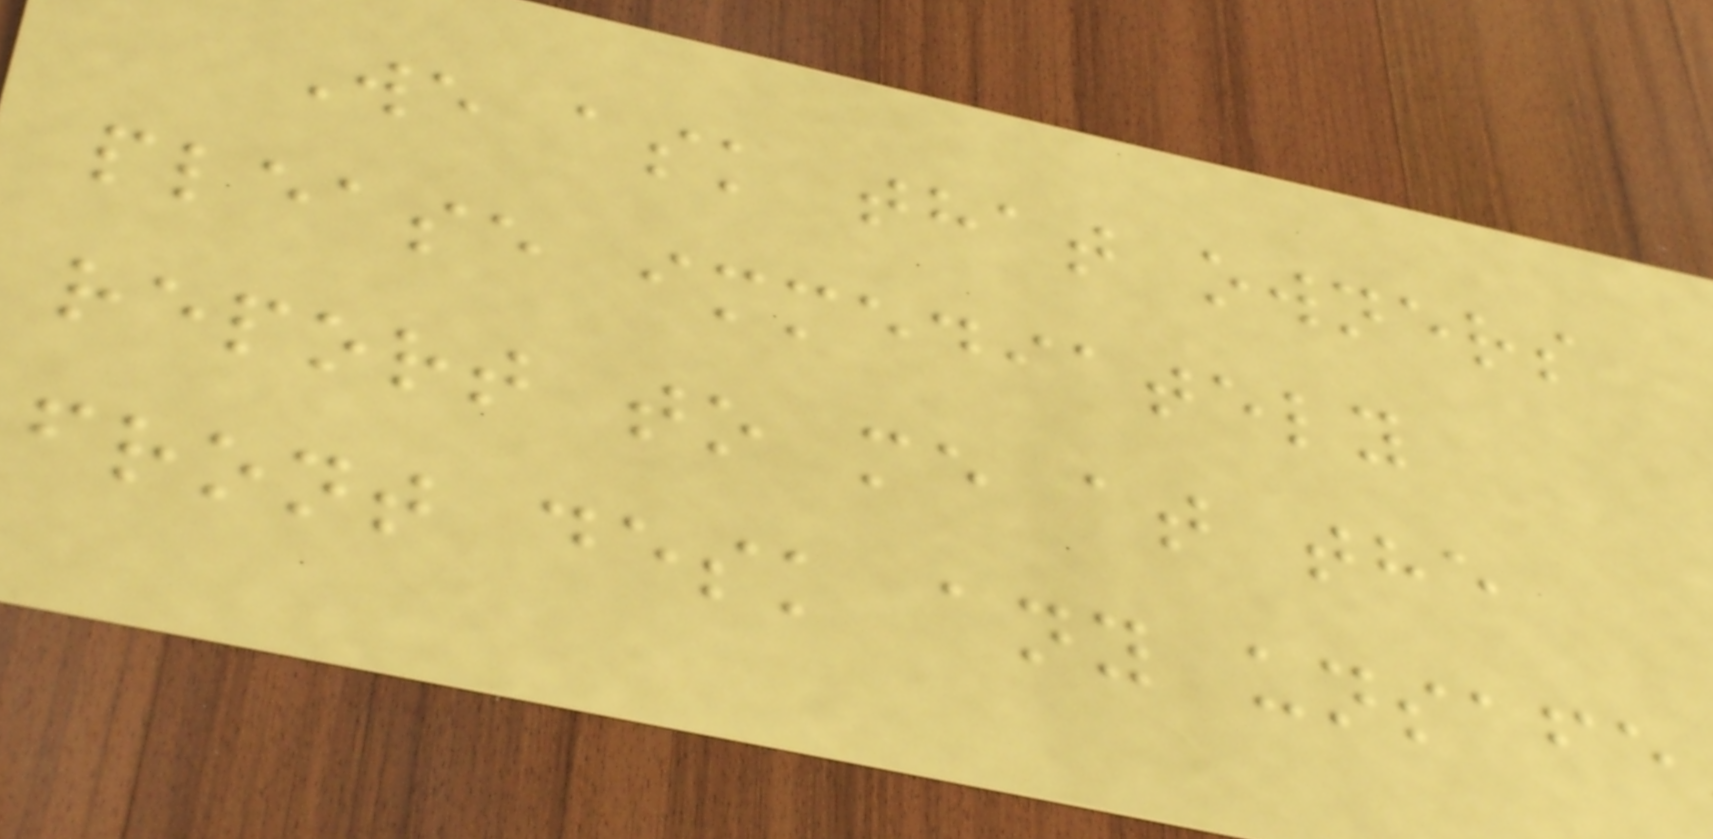We ask that owners
please immediately
report to me at the
front desk any unsafe
